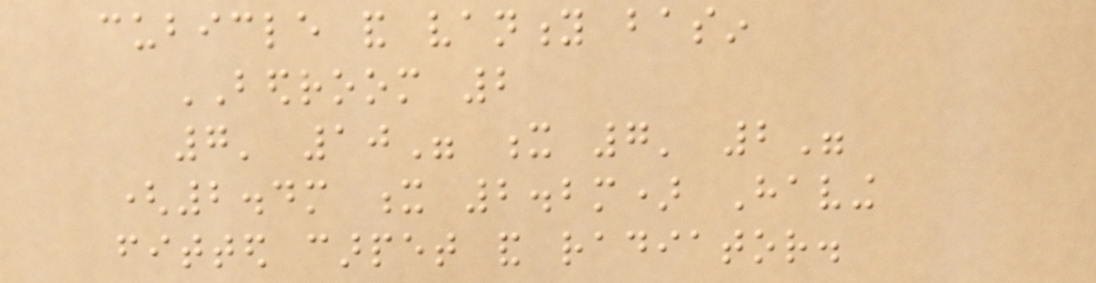cubicle and vanity basin
BEDROOM 2
7' 10" x 7' 2"
(2.4m x 2.2m) Having
fitted carpet and radiator.
